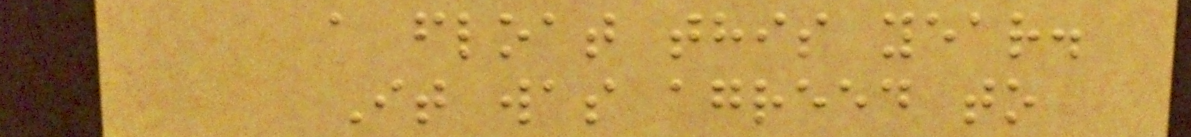a float this year.
It was agreed to
